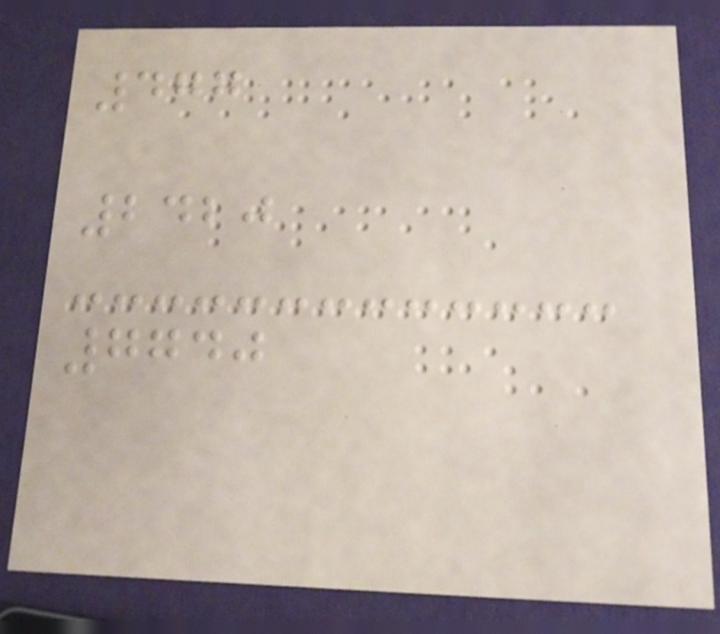477
2420
7740
